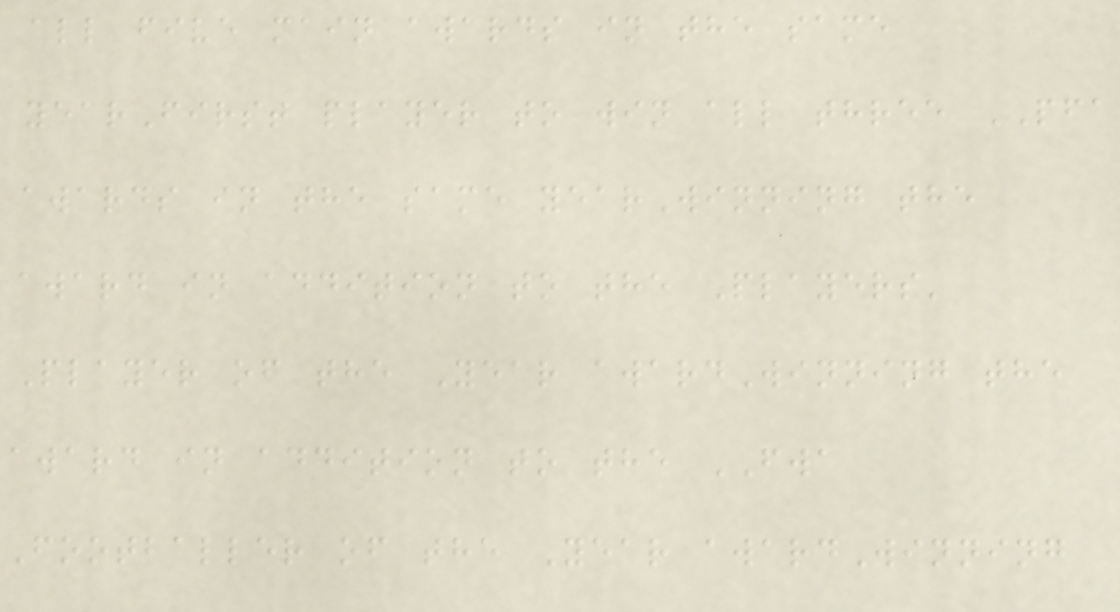all five main awards in the same
yearFirst player to win all three PFA
awards in the same yearWinning the
award in addition to the Players'
Player of the Year awardWinning the
award in addition to the FWA
Footballer of the Year awardWinning
